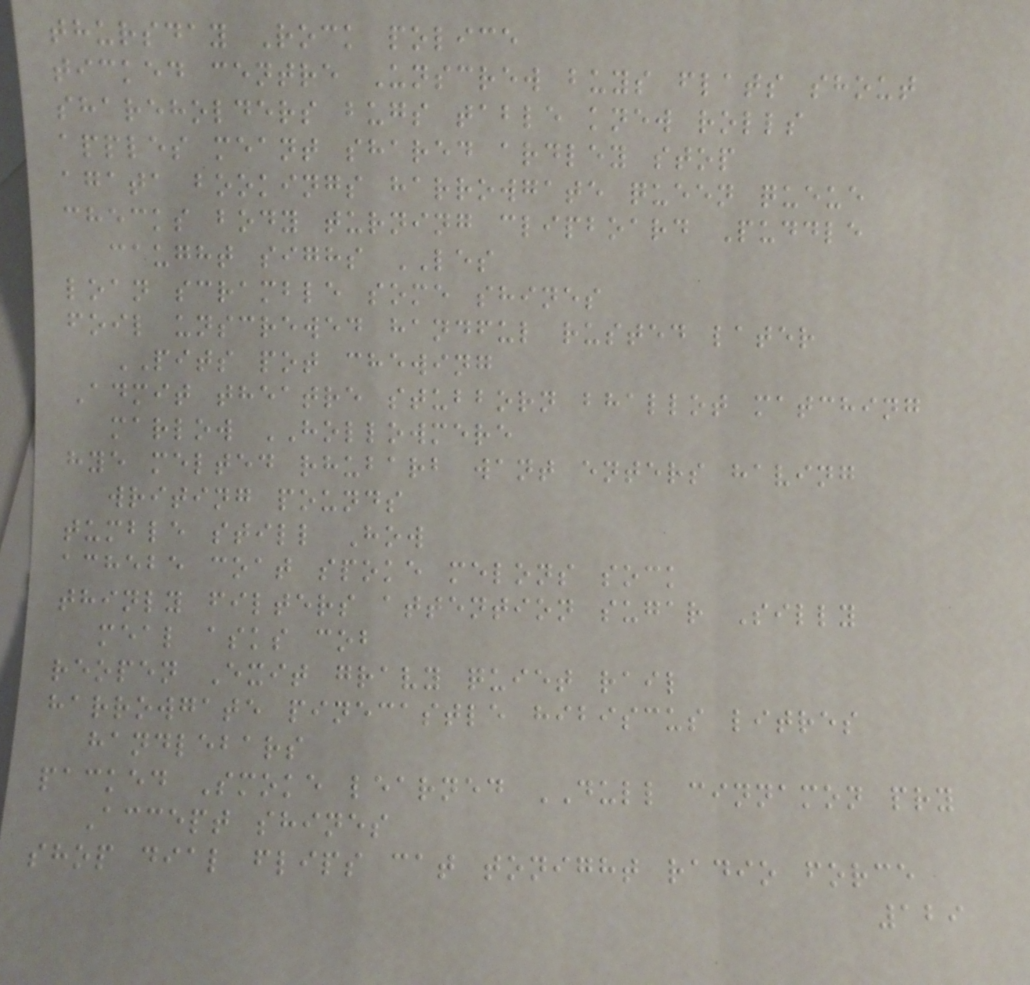thursday Rock police
ticked centre Unscrew buys flats shout
shareholders bugs table knew rolls
apples meant shared ardley stop
agata bookings harrowgate queen queue
checks body turning clipboard Puddle
caught sighs LES
loan scramble some shines
foil unscrewed handful rusted later
PITS pot chewing
Admit theatre stubborn bhallot matching
marlow HOLLOWMERE
hye melted rhubarb want enters having
writing pounds
tumble still How
achebe coat spoke melons sock
thinly filters attention sugar Silly
meal asks cob
reopen Exit gravy quiet rail
harrowgate pinecastle hibiscus litres
handlebars
packed Smoke learned DULL cinnamon pry
Accept shines
shop dial flips cat tonight radio force
129
